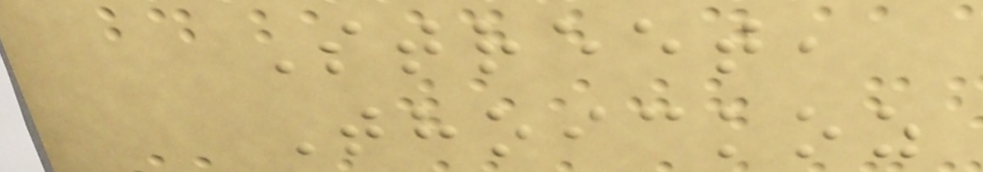Street,
Thoickoz
